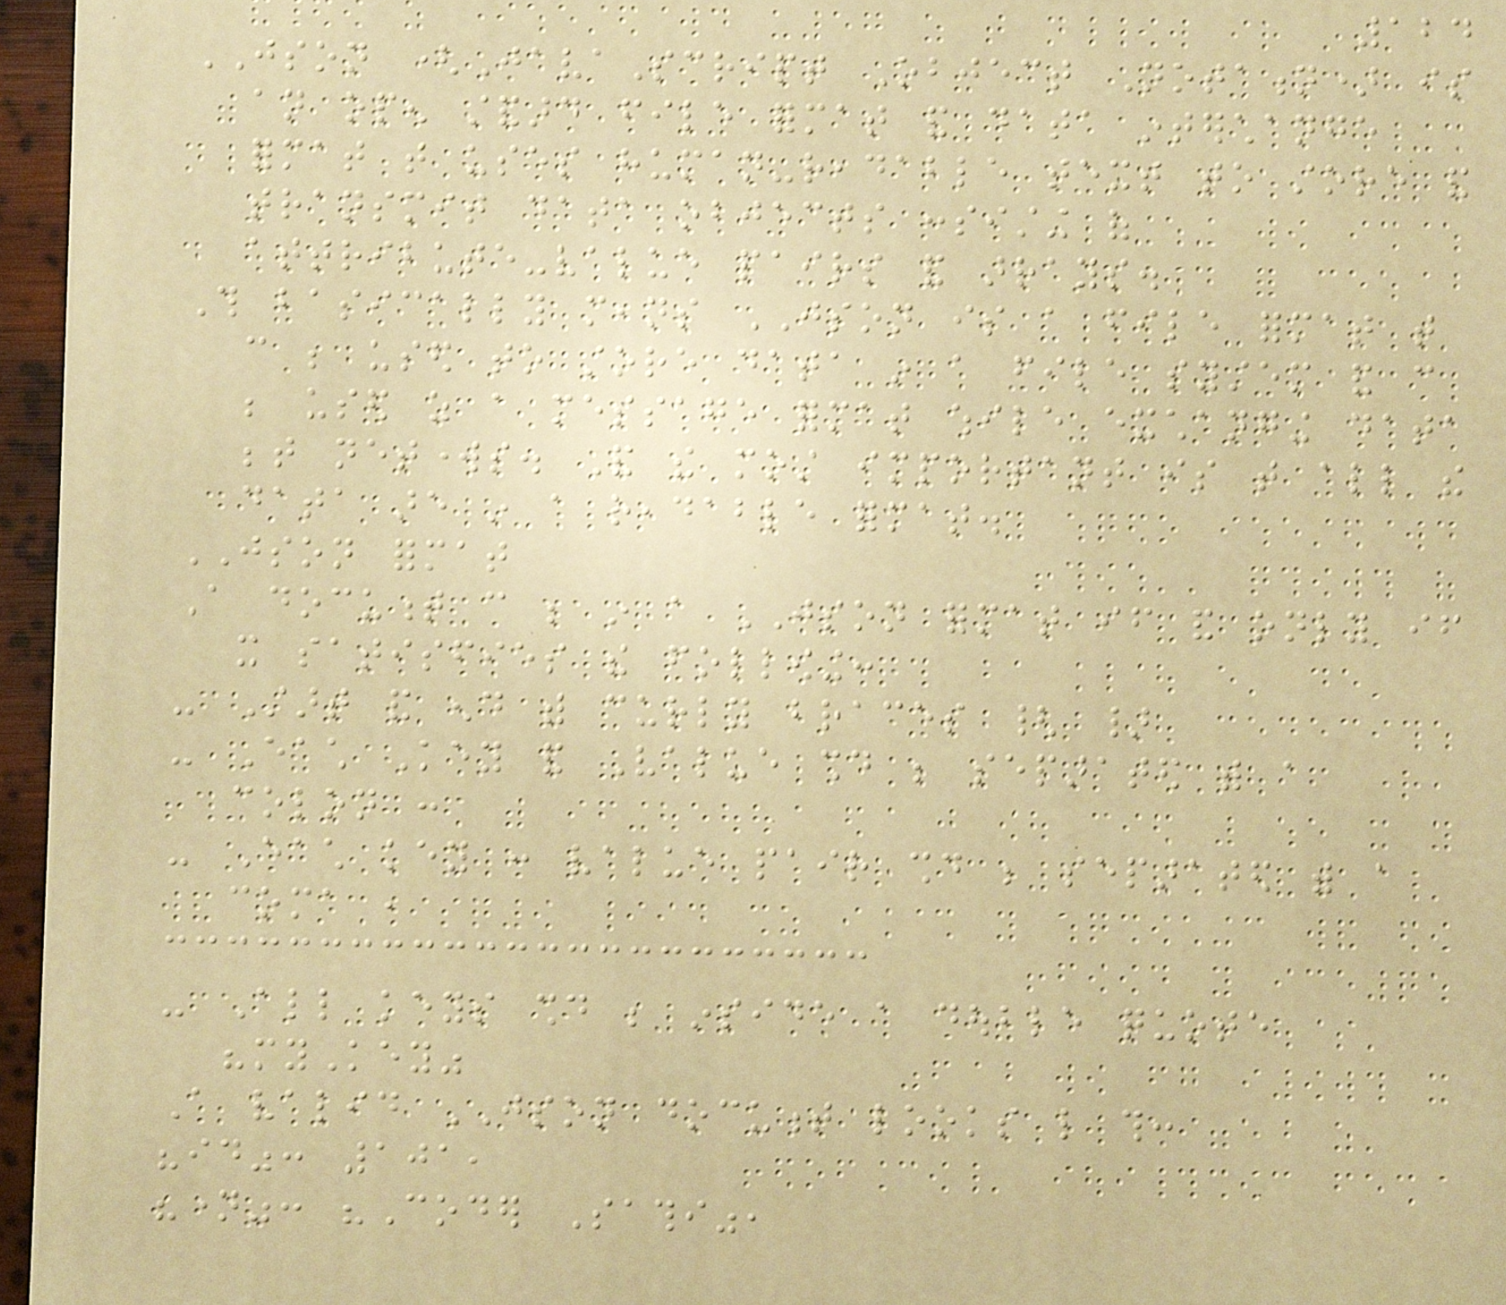124
JSON (JavaScript Object Notation) is
an open standard file format and data interchange
format that uses human-readable text to store and
transmit data objects consisting of
attribute-value pairs and arrays.
This basically means JSON is a file format that
can be used to store data in a file system and can
be used as a message format while exchanging data
between networks. And the most important is that all the
data are in a readable format.
JSON format
A document can be in a JSON format if and only if
it satisfies the following:
- Start and end with curly braces { }
- Each Key and Value should be separated with a
colon :
- Each key : value pair should be separated with a
coma ,
- All keys should be inside a double quote
"myKey"
A valid JSON document looks like this:
"id": 101,
"name": "Coder Sathi",
